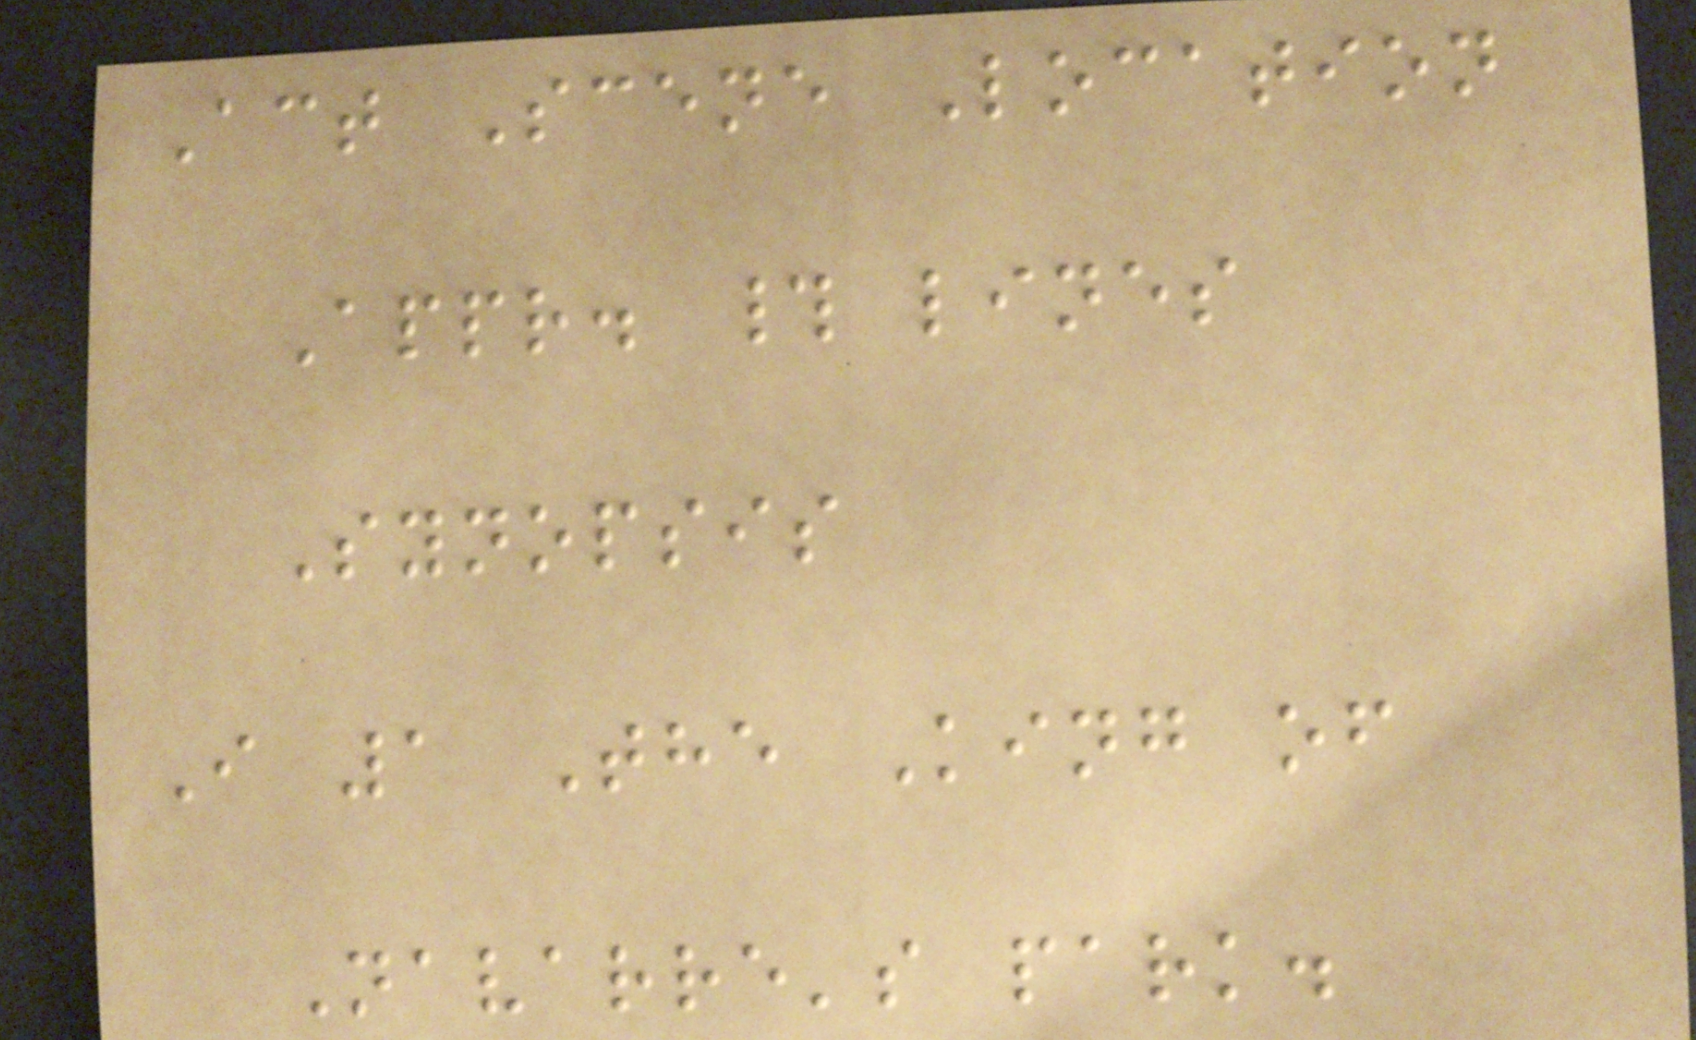Act Scene Location
Appr. # lines
Synopsis
I 1 The King of
Navarre's park.
